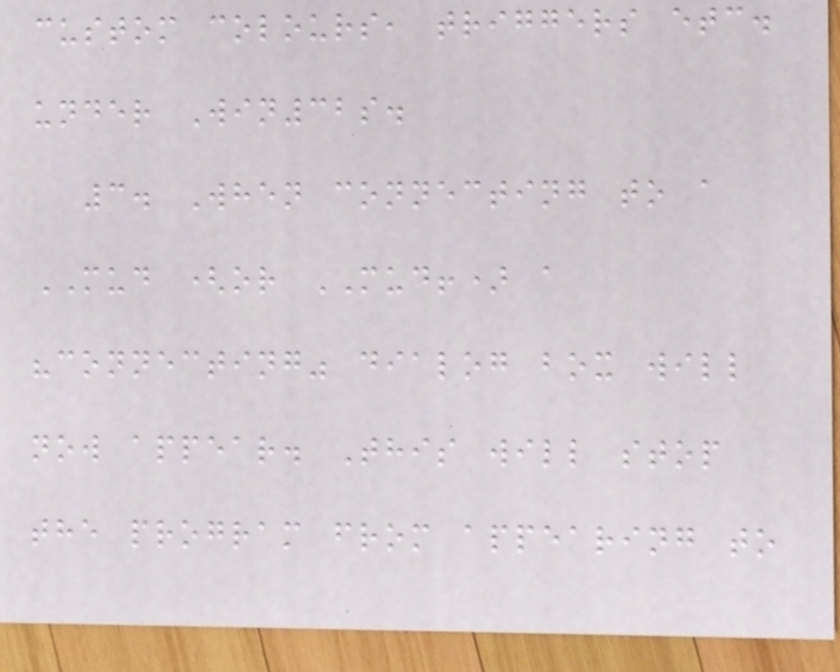custom colours, triggers etc.
under Win32s.
3. When connecting to a
MUD (or MUD!) a
"connecting" dialog box will
now appear. This will stop
the program from appearing to
